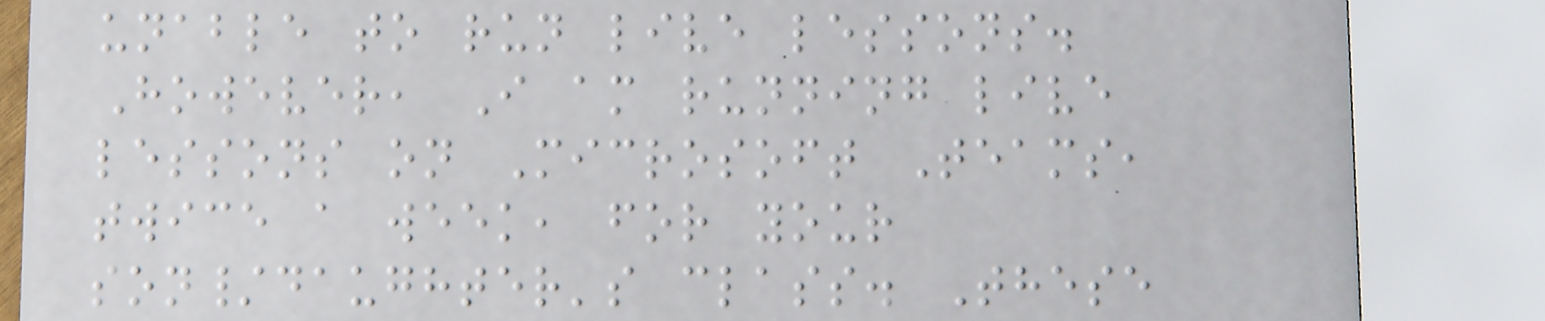unable to run live lessons.
However, I am running live
lessons on Microsoft Teams,
twice a week, for your
son/daughter's class. These
